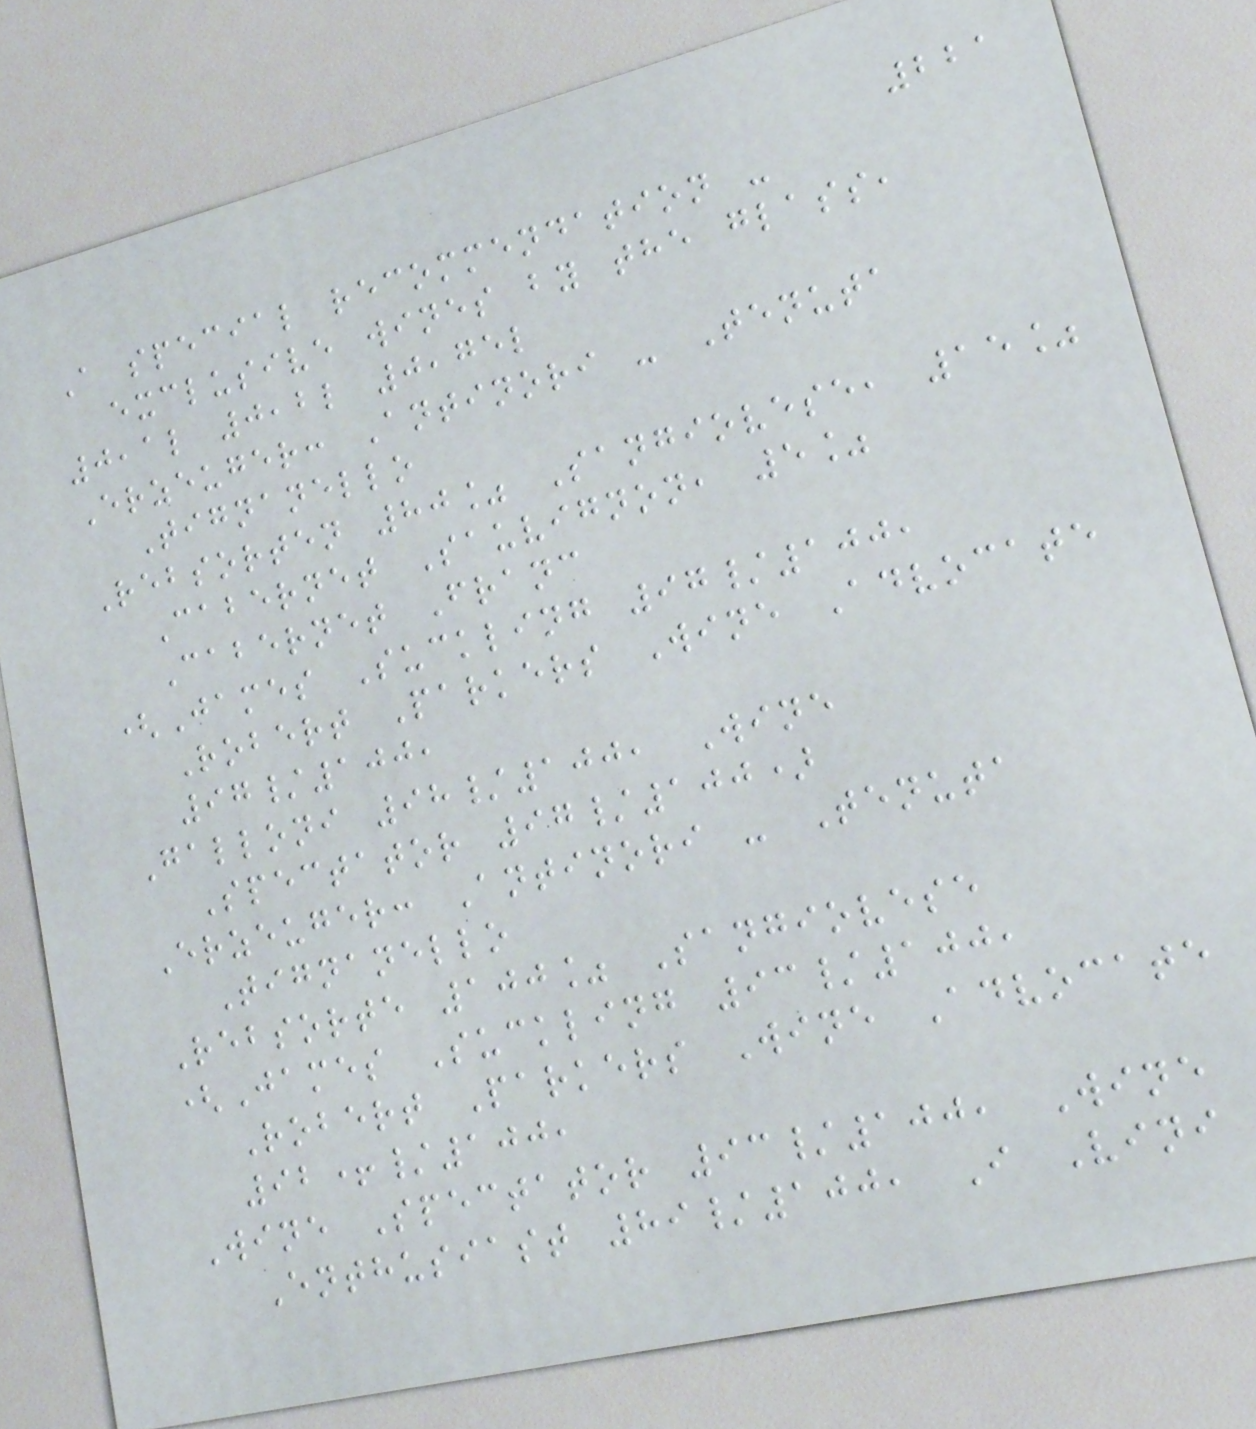221
A special recommendation -
exclusive wines by the glass,
0,1l 0,2l 0,75l
Erzeuger: Antinori - Tenuta
Tignanello
Rebsorten 80% Sangiovese, 15%
Cabernet Sauvignon, 5%
Cabernet Franc
(James Suckling 97/100,
Robert Parkers Wine Advocate
97/100,
Galloni 98/100, Wine
Spectator 97/100)
Erzeuger: Antinori - Tenuta
Tignanello
Rebsorte 100% Sangiovese
(James Suckling 93/100,
Robert Parkers Wine Advocate
92+/100,
Wine Spectator 93/100, Wine
Enthusiast 89/100, I Vini
